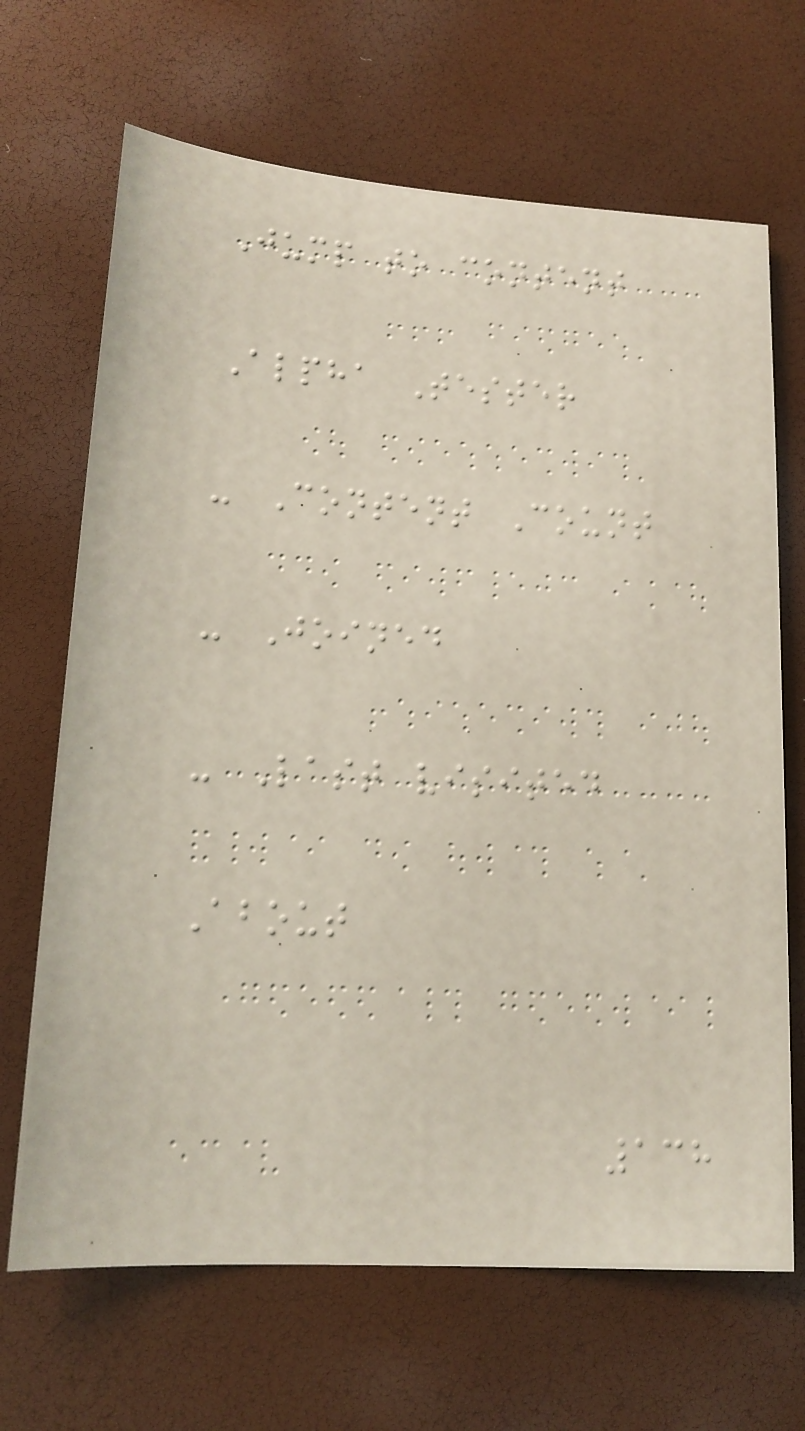Jump to content
Alpha Tester
- Content Count
- Joined
- Last visited
About
138
